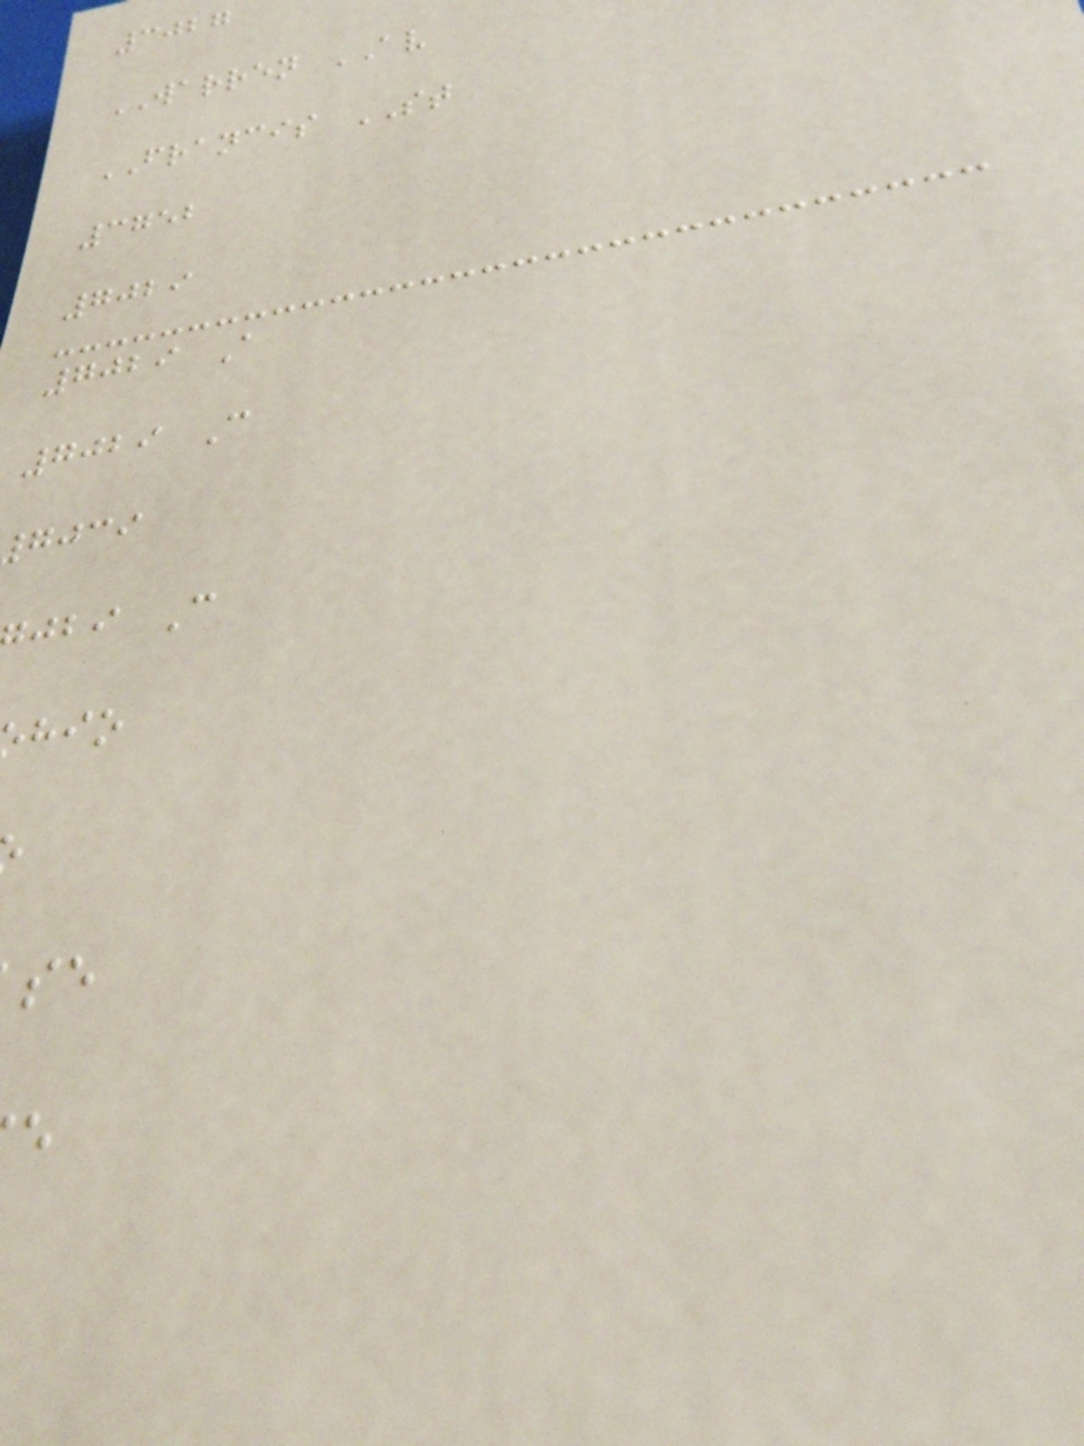3027
WARREN AV
FRANCIS ST
3752
7029
7029 A
7029 C
gjci
jbi C
